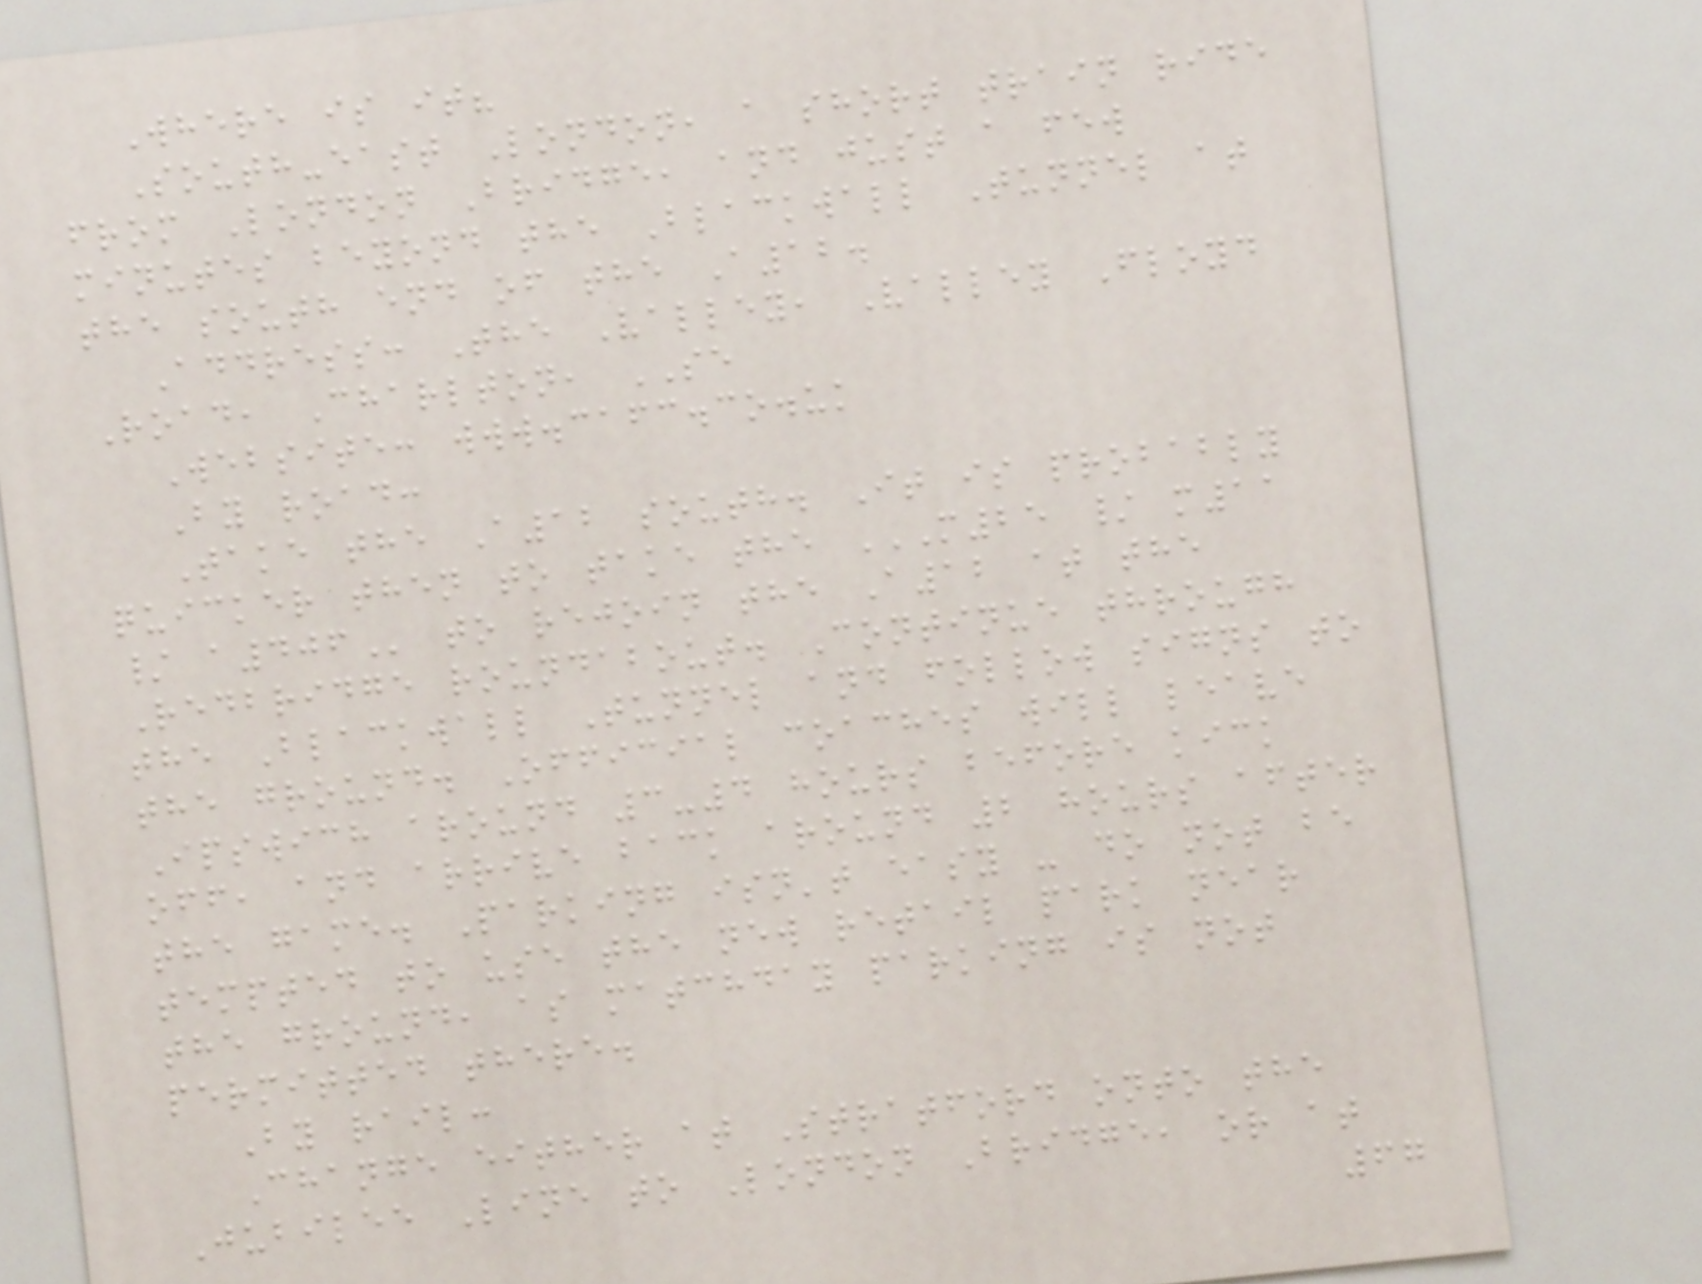Where is it?
South-east London, a short train ride
from London Bridge, and just a few
minutes beyond the Blackwall Tunnel at
the south end of the A12.
Address: The Valley, Valley Floyd
Road, Charlton, SE
Website: www.cafc.co.uk
By road:
Take the A12 south. It is probably
quicker then to take the M25 / M11
/ A406 to rejoin the A12 at the
Redbridge roundabout. Continue through
the Blackwall Tunnel and follow signs to
the ground. Official coaches will leave
Ipswich around 3-4 hours before kick
off, and arrive back around 2 hours after
the game. Parking isn't easy - do not be
tempted to use the new retail park near
the ground, as matchday parking is not
permitted there.
By rail:
Change either at Stratford onto the
Jubilee Line to London Bridge, or at
67
